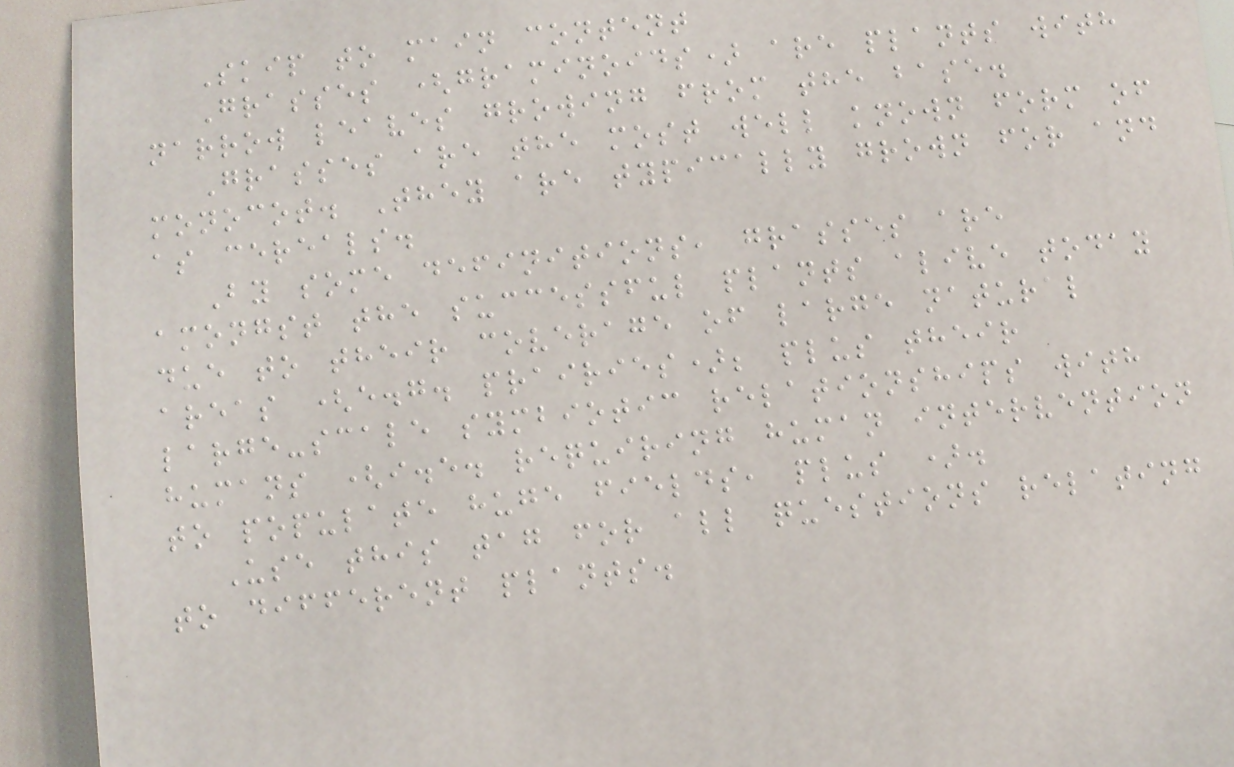Skip to main content
Grasses (graminoids) are plants with
narrow leaves growing from the base.
Grasses are the most well known form of
monocot. They are typically grown for and
as cereals.
By some definitions, grasses are
amongst the successful plants alive today
due to their coverage of large natural
areas (e.g. prairies); plus their
large-scale symbiotic relationships with
humans (i.e. requiring human intervention
to populate huge fields, plus ).
Use this tag for all questions relating
to different plants.
